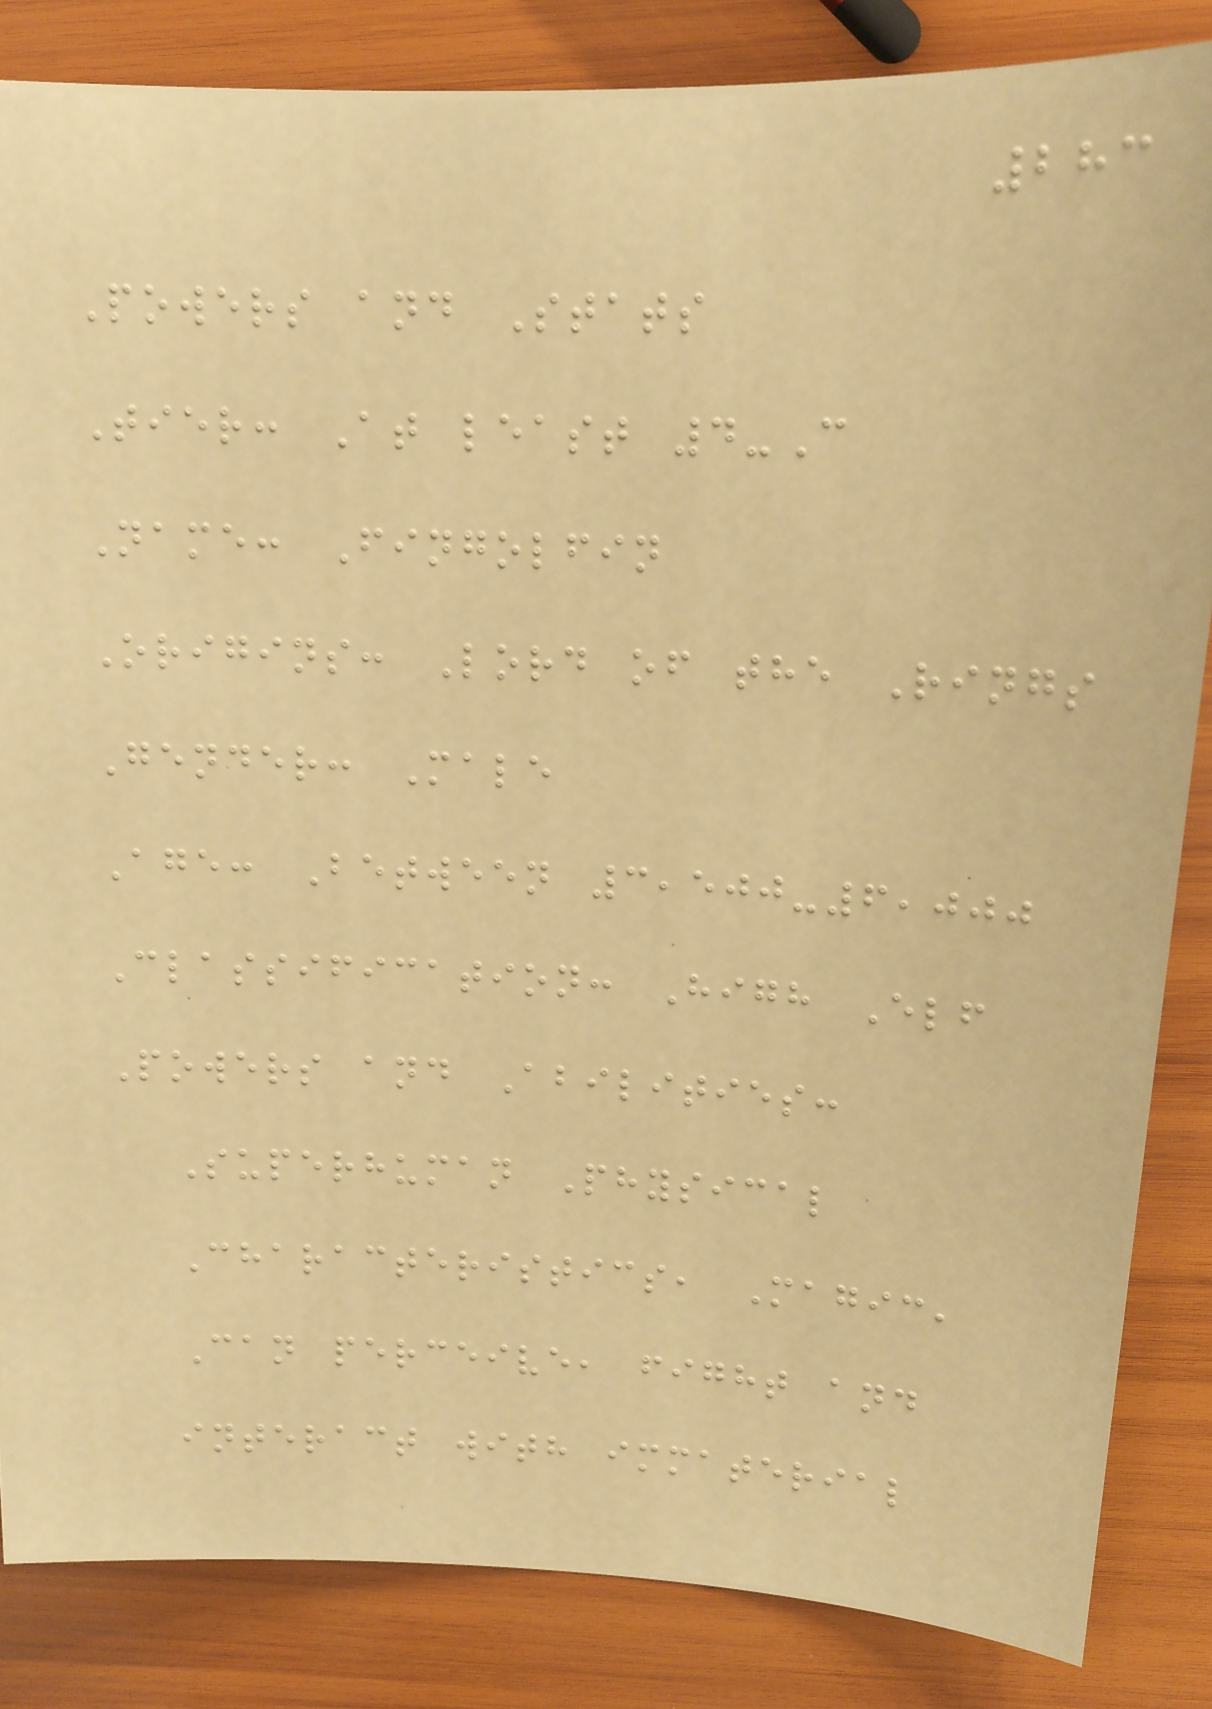283
Powers and Stats
Tier: At least 4-C
Name: Fingolfin
Origins: Lord of the Rings
Gender: Male
Age: Between 3,500-6,000
Classification: High Elf
Powers and Abilities:
Superhuman Physical
Characteristics, Magic,
Can perceive, fight and
interact with immaterial
